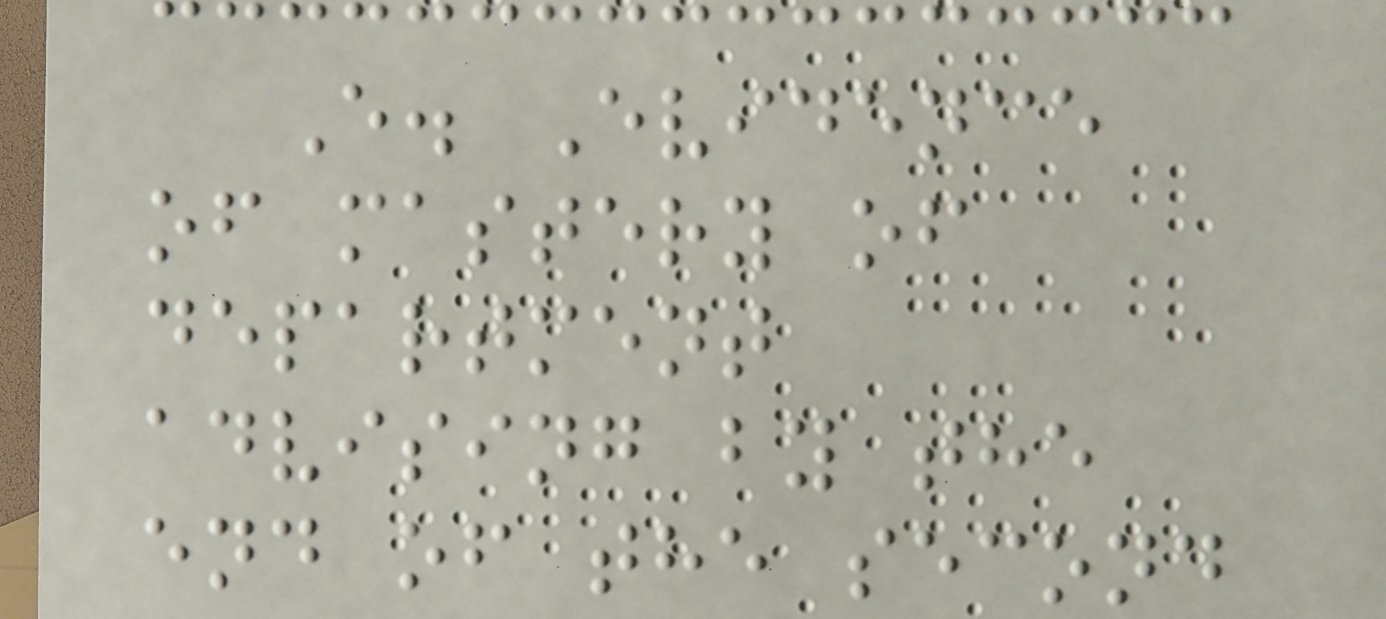E. Evidence
of mastery of
department
advising by the
end of the second
